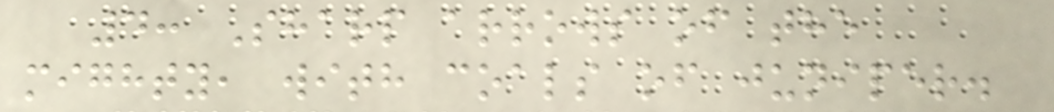4: Sharp arrows of the
mighty, with coals of juniper.
